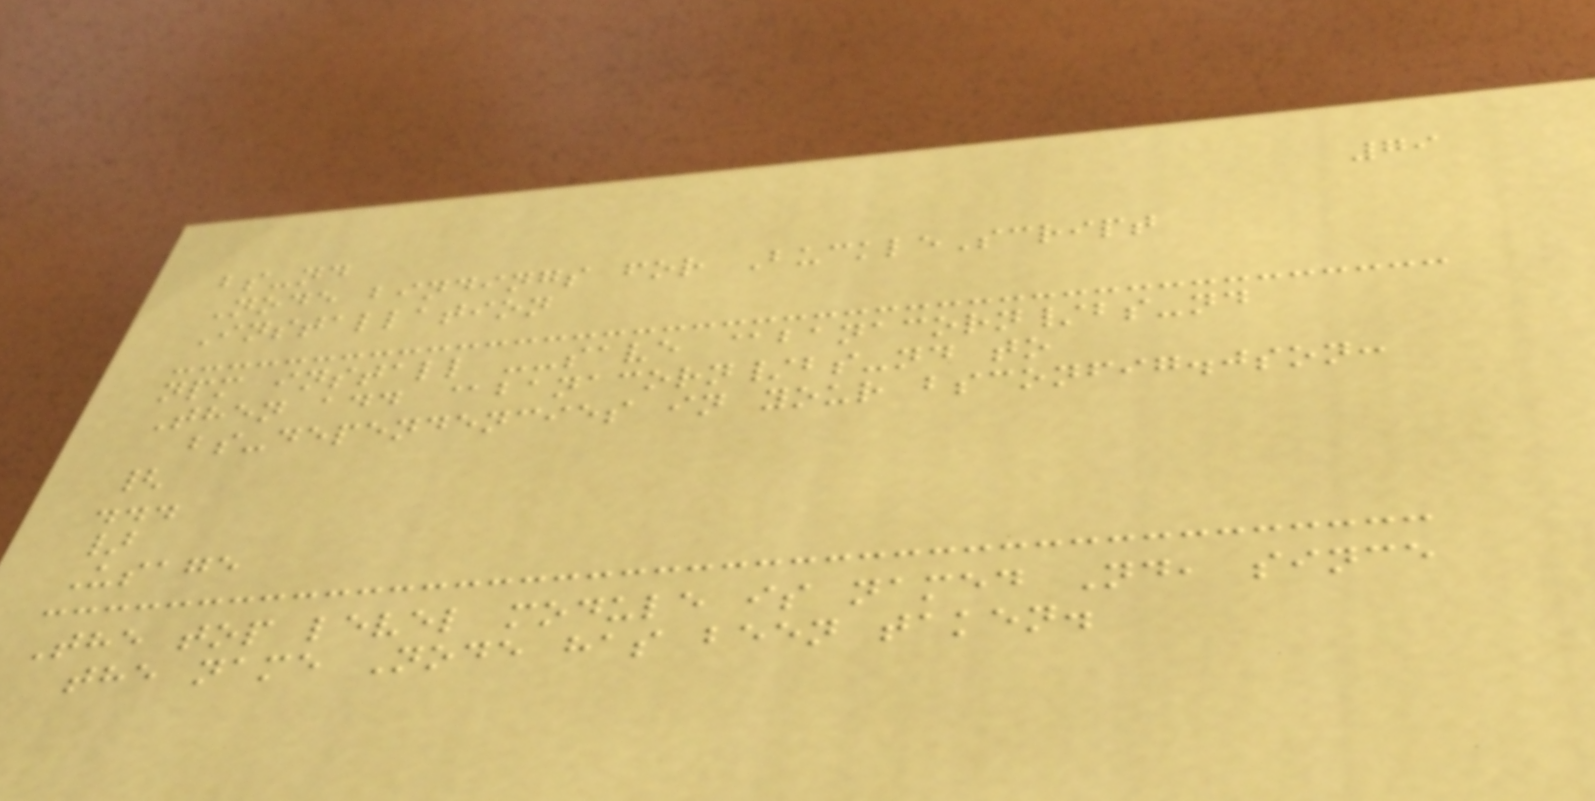79
bs-nd
Node bindings for BuckleScript
Installation
npm install --save @banacorn/bs-nd
Then add @banacorn/bs-nd to
bs-dependencies in your bsconfig.json:
{
...
}
Usage
The top level module is named Nd, since
the name Node has been taken.
